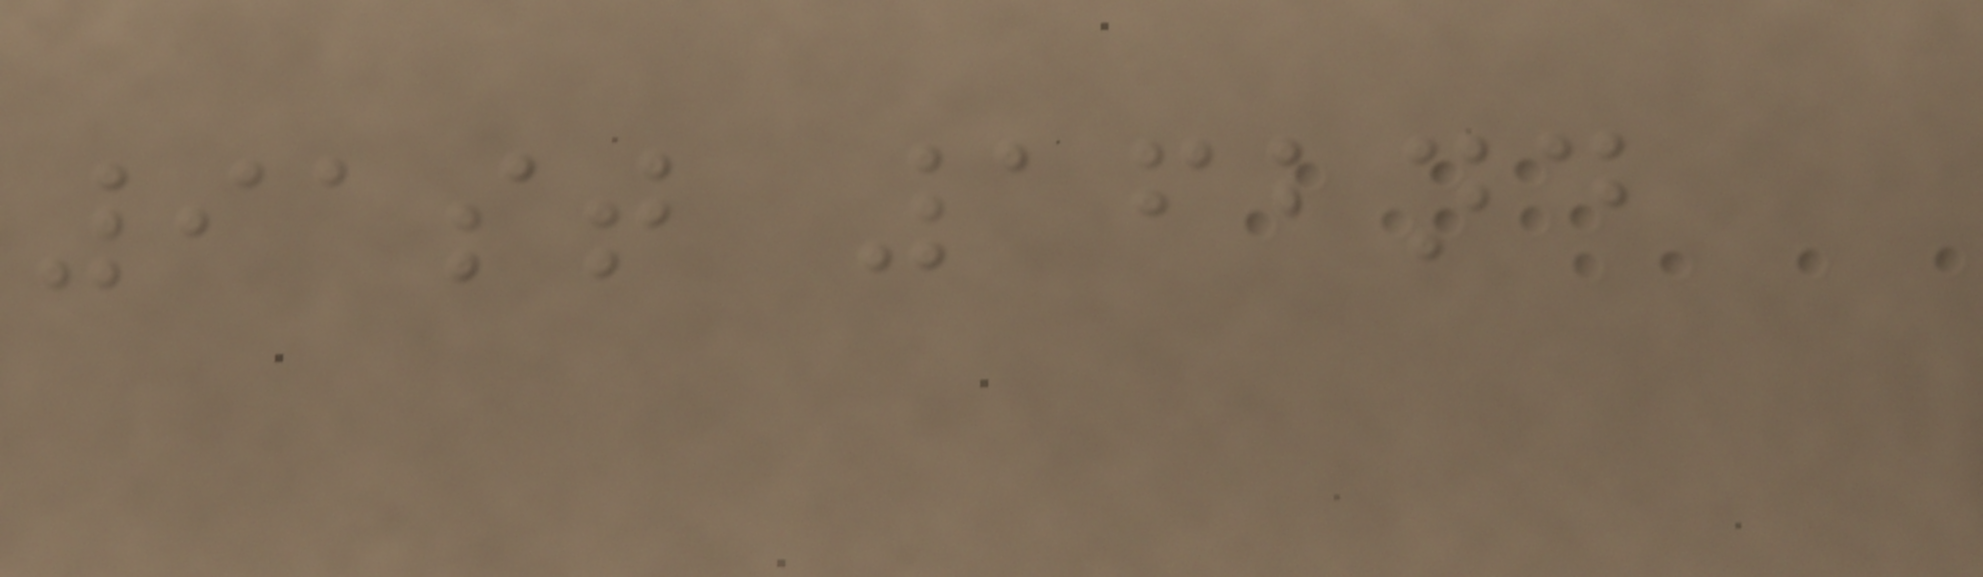91st 162nd
